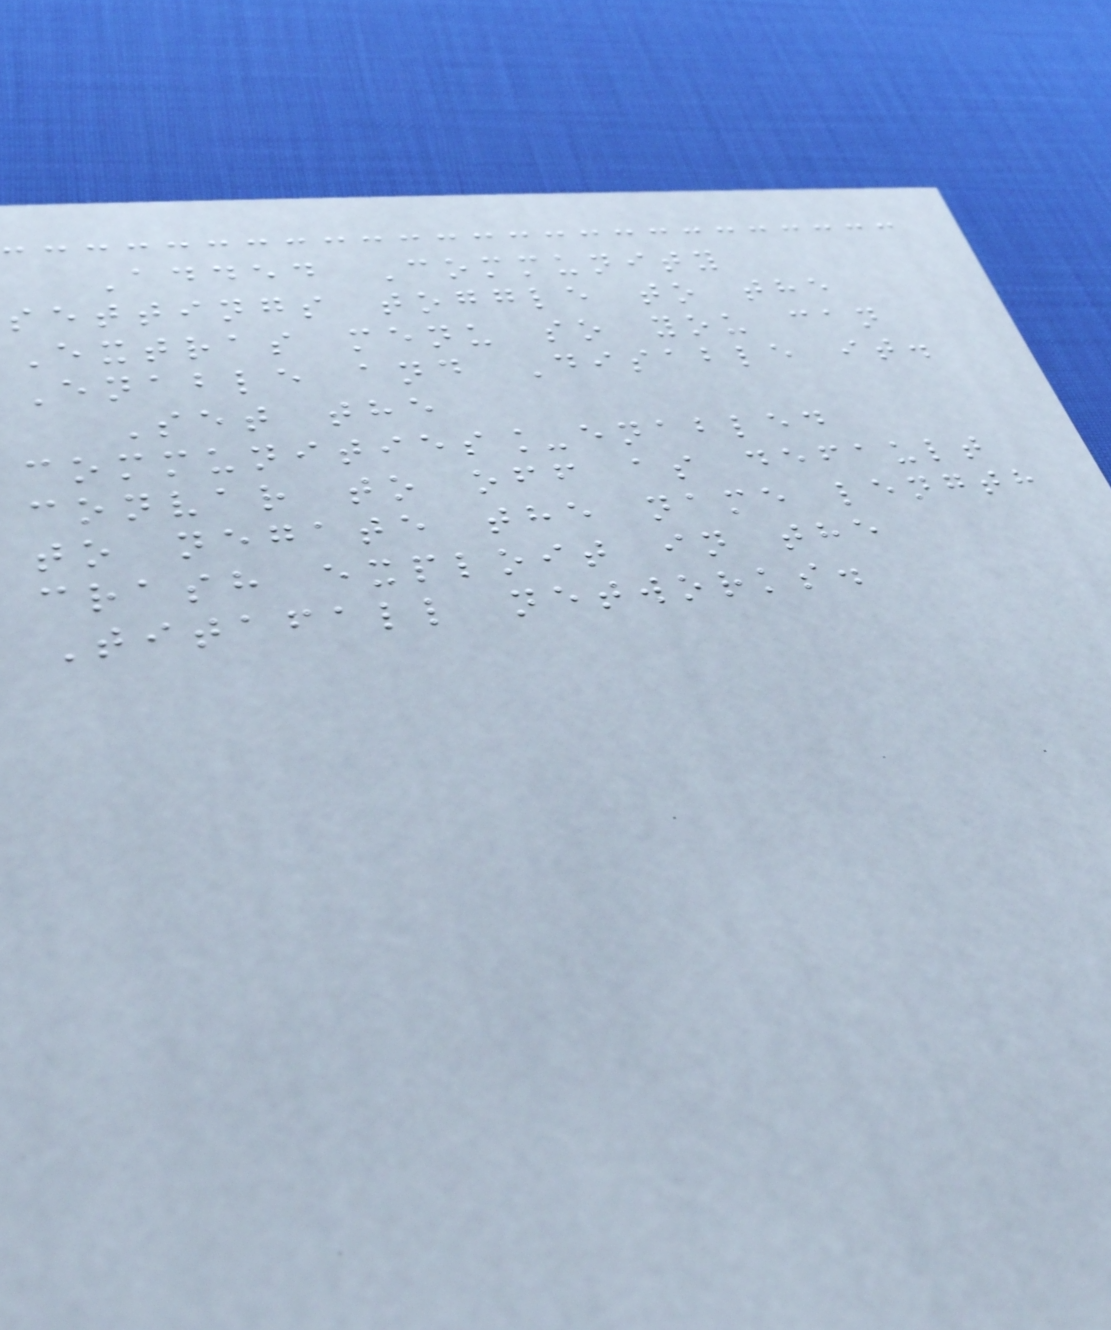Added Community
settings toggle to the
Extras menu so you can
Enable and Disable it.
Set the
communities_enabled
convar to off as default
to negate the name length
crash exploit in the
Titafall networks.
